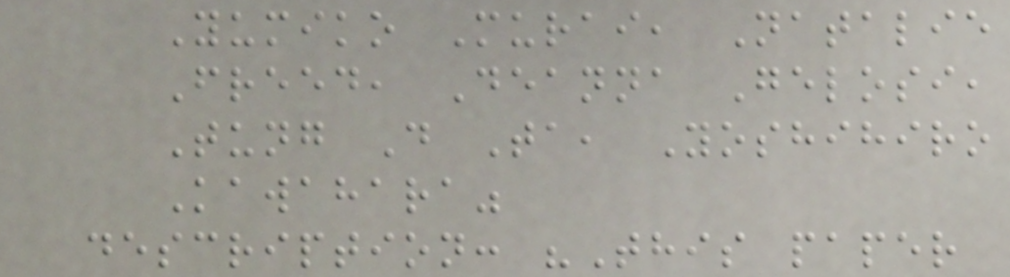Yumiko Murai, Natalie
Freed, Deanna Gelosi,
Tung D Ta, Yoshihiro
Kawahara"
description: "This paper
